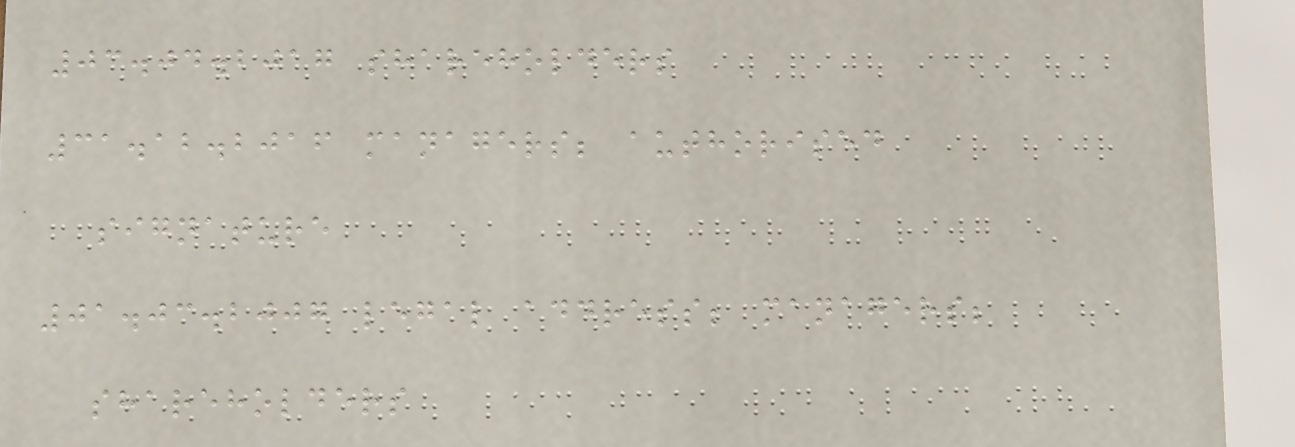03.04.2017 shareholders
31.12.2016 managers; authorised
signature
01.03.2007 legal address; managers;
shareholders
